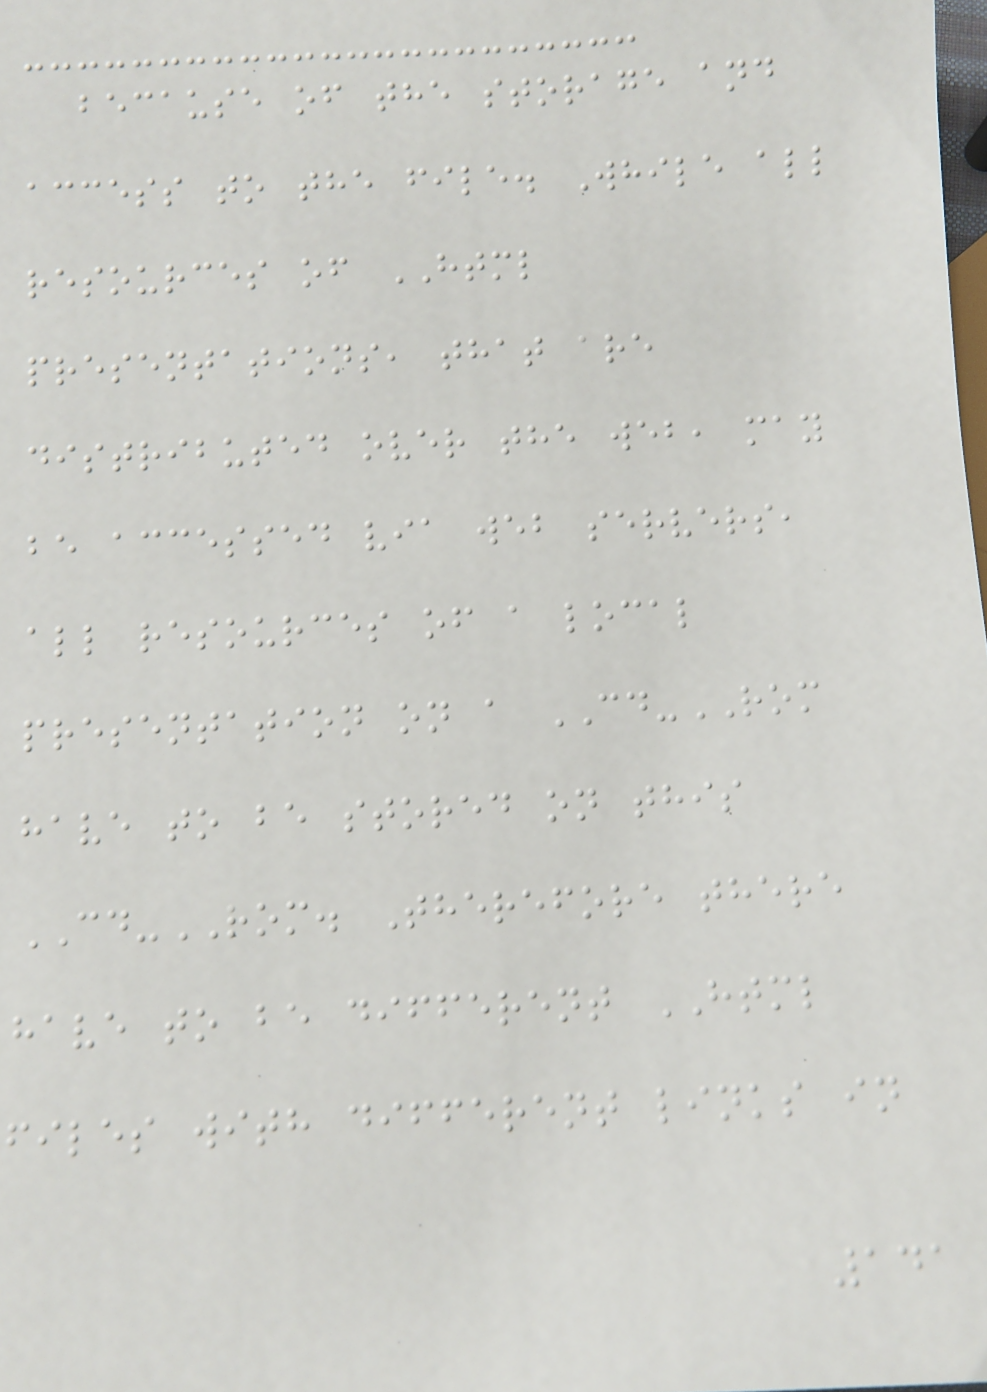because of the storage and
access to the file. While all
resources of HTML
presentations, that are
distributed over the web, may
be accessed via web servers,
all resources of a local
presentation on a CD-ROM
have to be stored on this
CD-ROM. Therefore there
have to be different HTML
files with different links in
141
